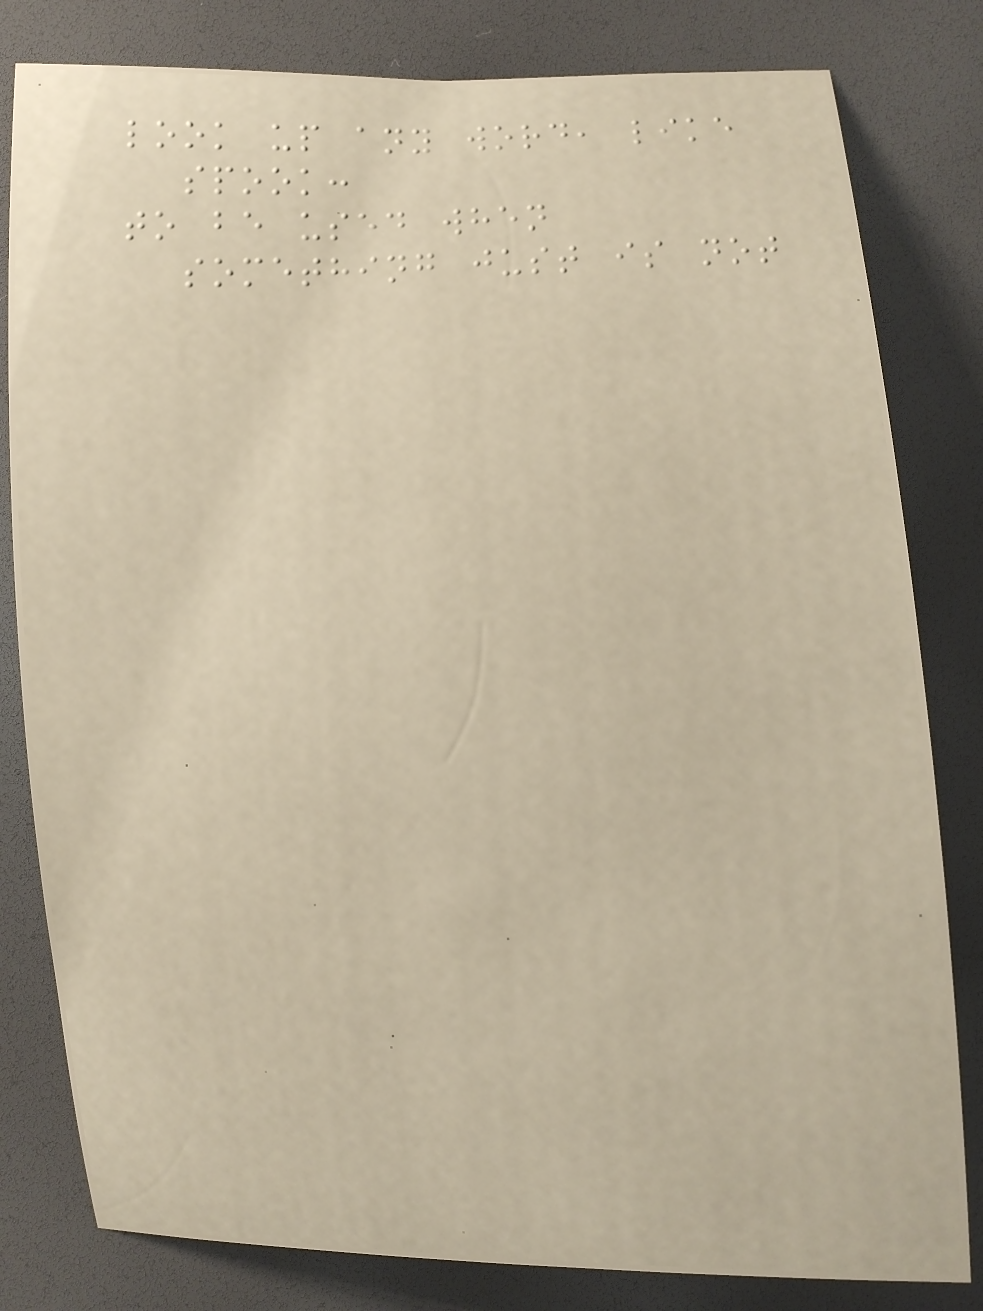look up any word, like
spook:
to be used when
something just is not
